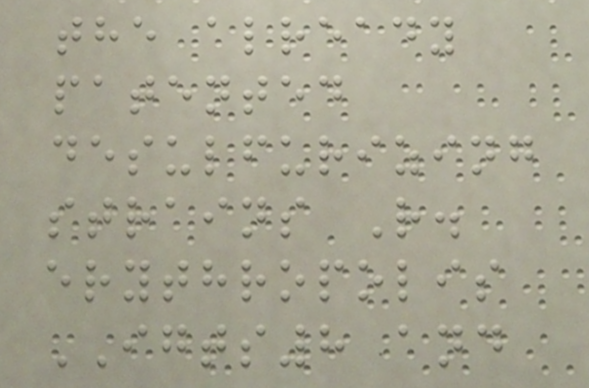the already
patented
desulfurizing
strains R.
erythropolis
IGTS8 and
